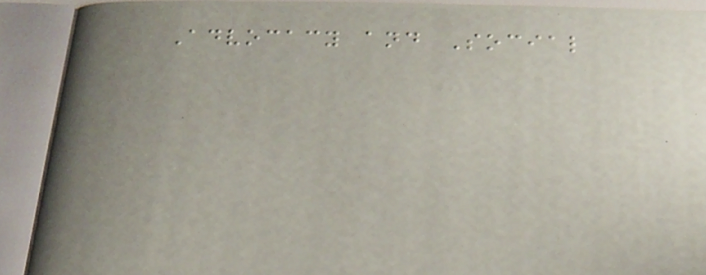Advocacy and Social
